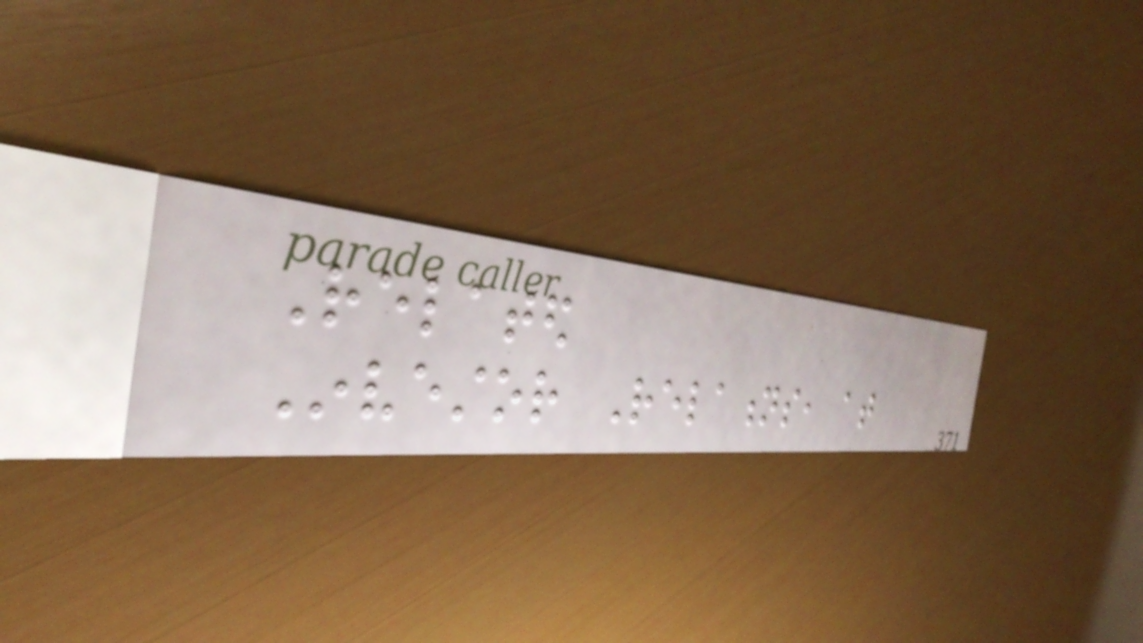Related
Investor Relations, at
